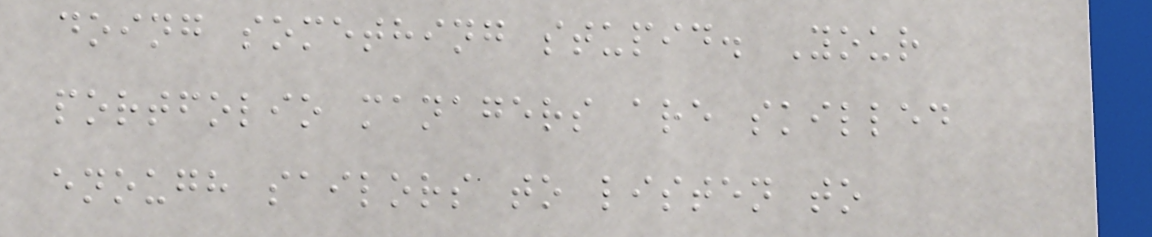doing something stupid. Your
portfolio managers are skilled
enough sailors to listen to
